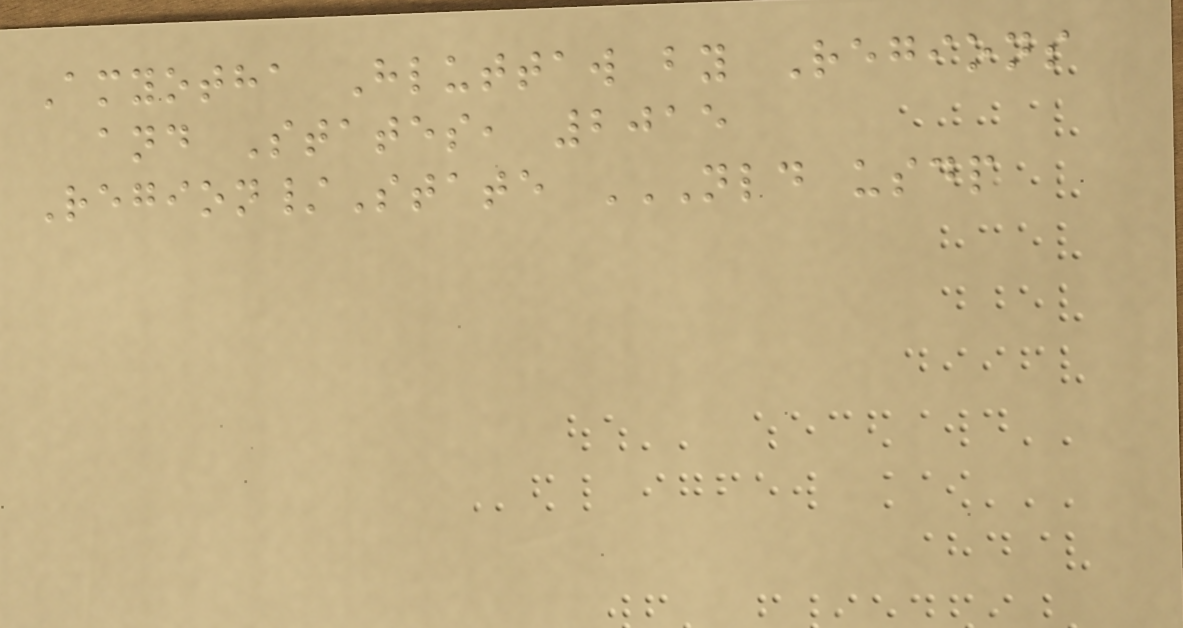Amyotha Hluttaw by Regions
and States, 2015
Region/State NLD USDP
